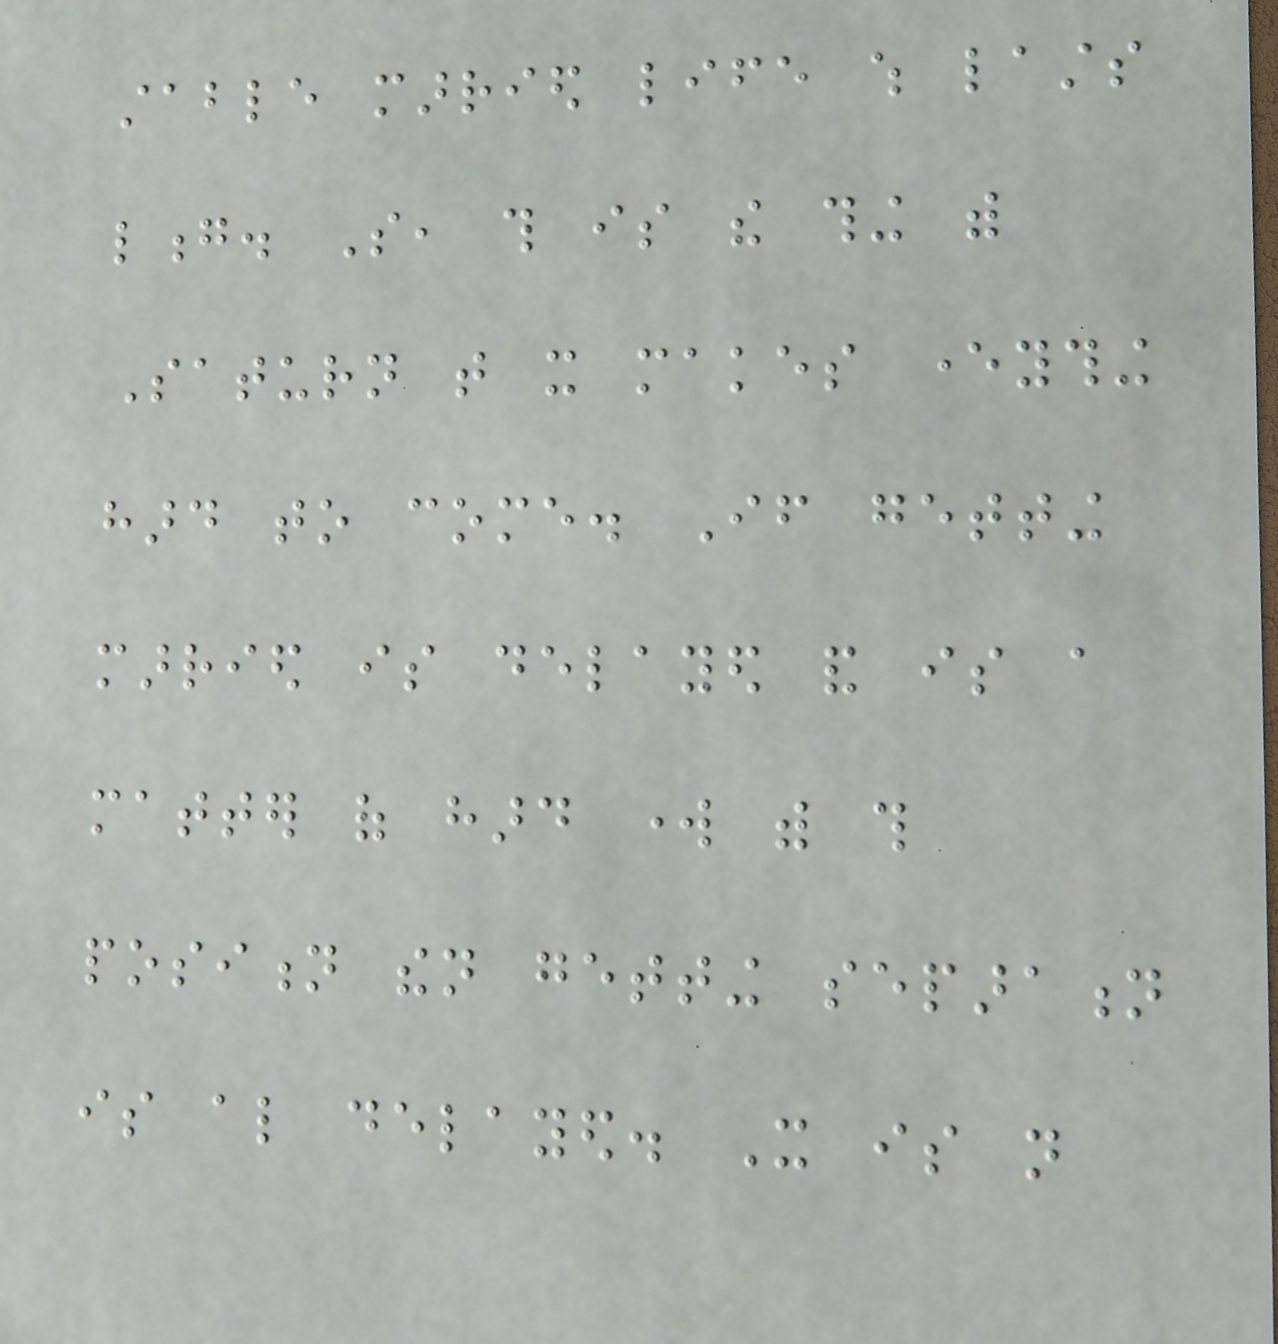stable married life which lasts
long. So, this is the thing with
Saturn that it makes everything
hard to come. If getting
married is delayed and is a
matter of hard work with this
position then getting separation
is also delayed. It is not
